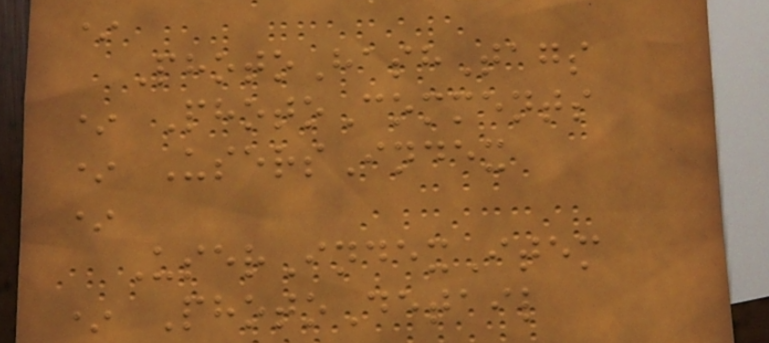*
PhotoHashTags
* PhotoComments
* UsersIndex
*
UserIndexItem
* PhotoDetail
